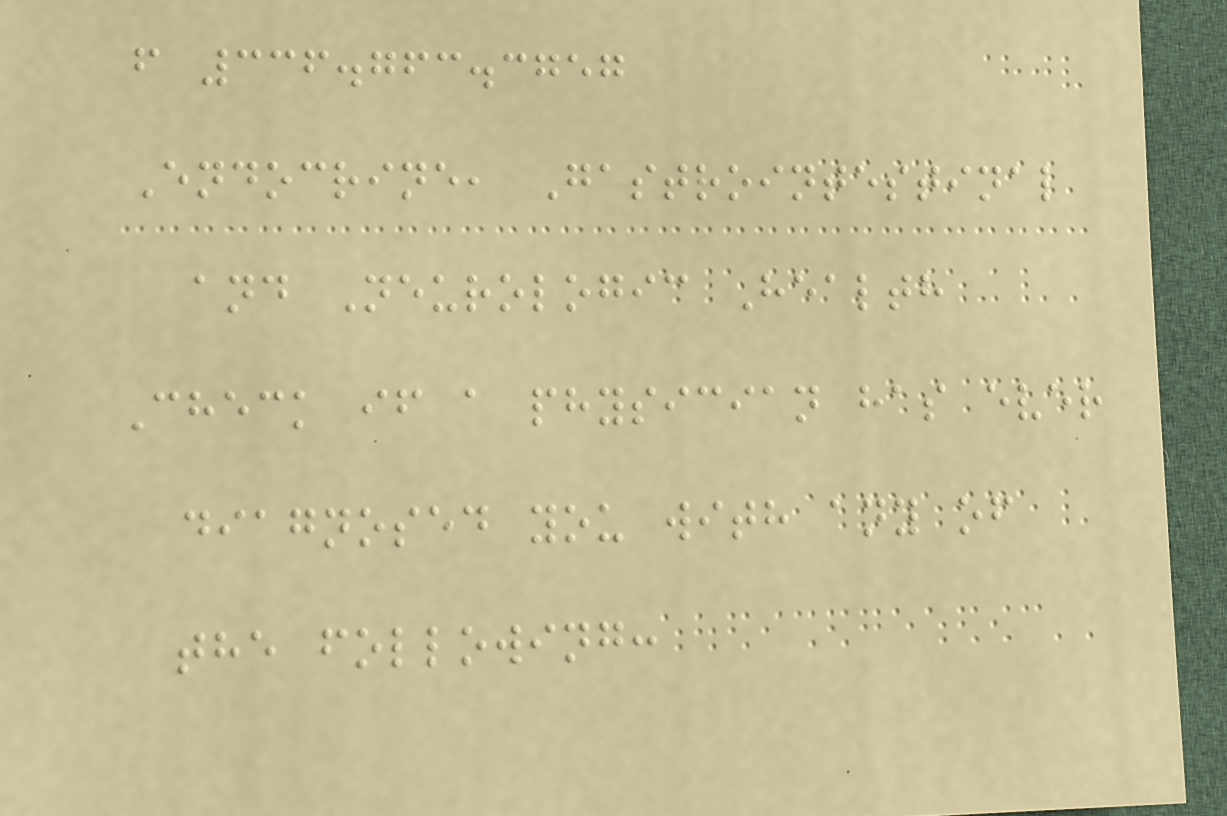f 336.763.3757
Endocrine, Gastrointestinal
and Neurologic Health
Check if a physician has ever
diagnosed you with any of
the following:
